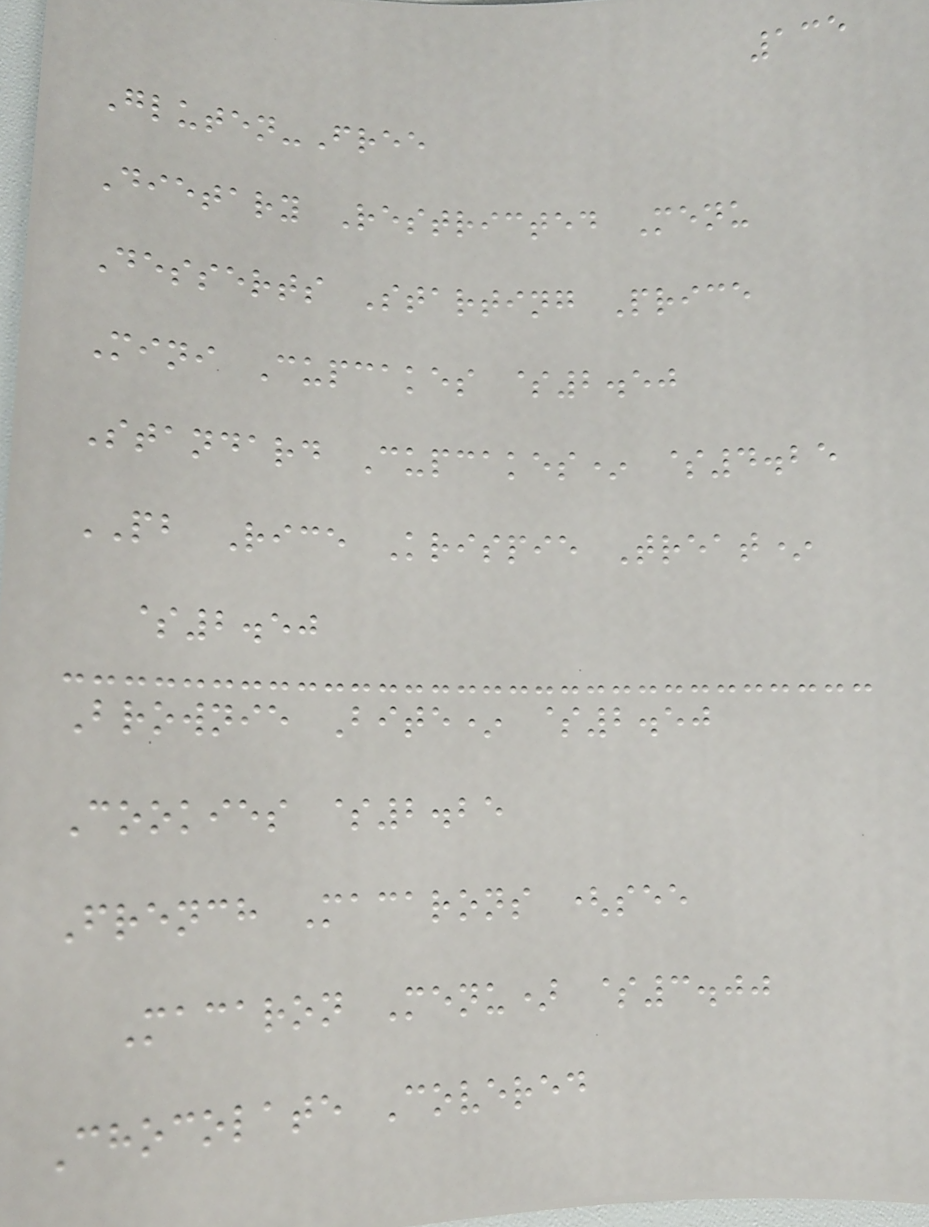135
Gluten-Free
Dietary Restricted Menu
Desserts Starting Price
Mini Cupcakes $2.50
Standard Cupcakes* $4.25
PB Rice Krispie Treat*
$2.50
Brownie Bite* $2.50
Cookies $2.25
French Macarons (see
Macaron Menu) $3.00
Chocolate Covered
